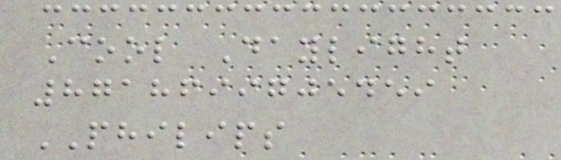Cool Daylight
8718699705459
PHILIPS
